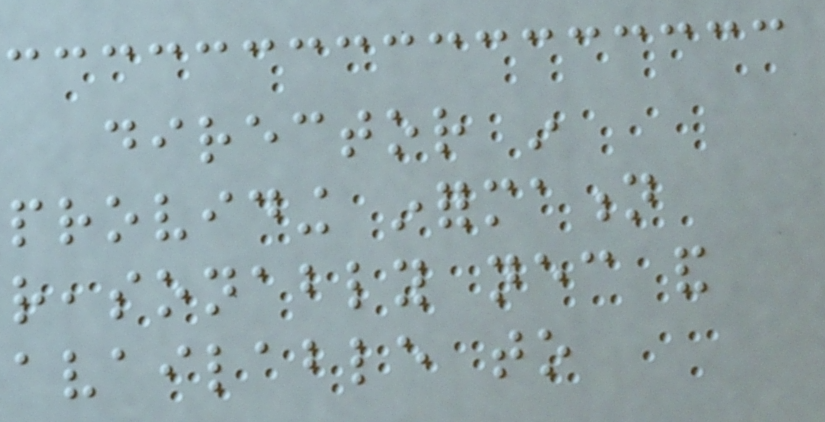director in
providing information
reasonably necessary and
available to
